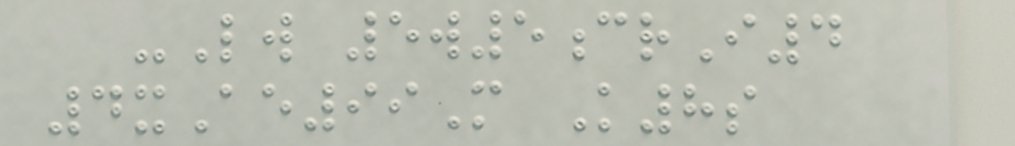-Lw 5w5crI4
4xAe99M K8s
